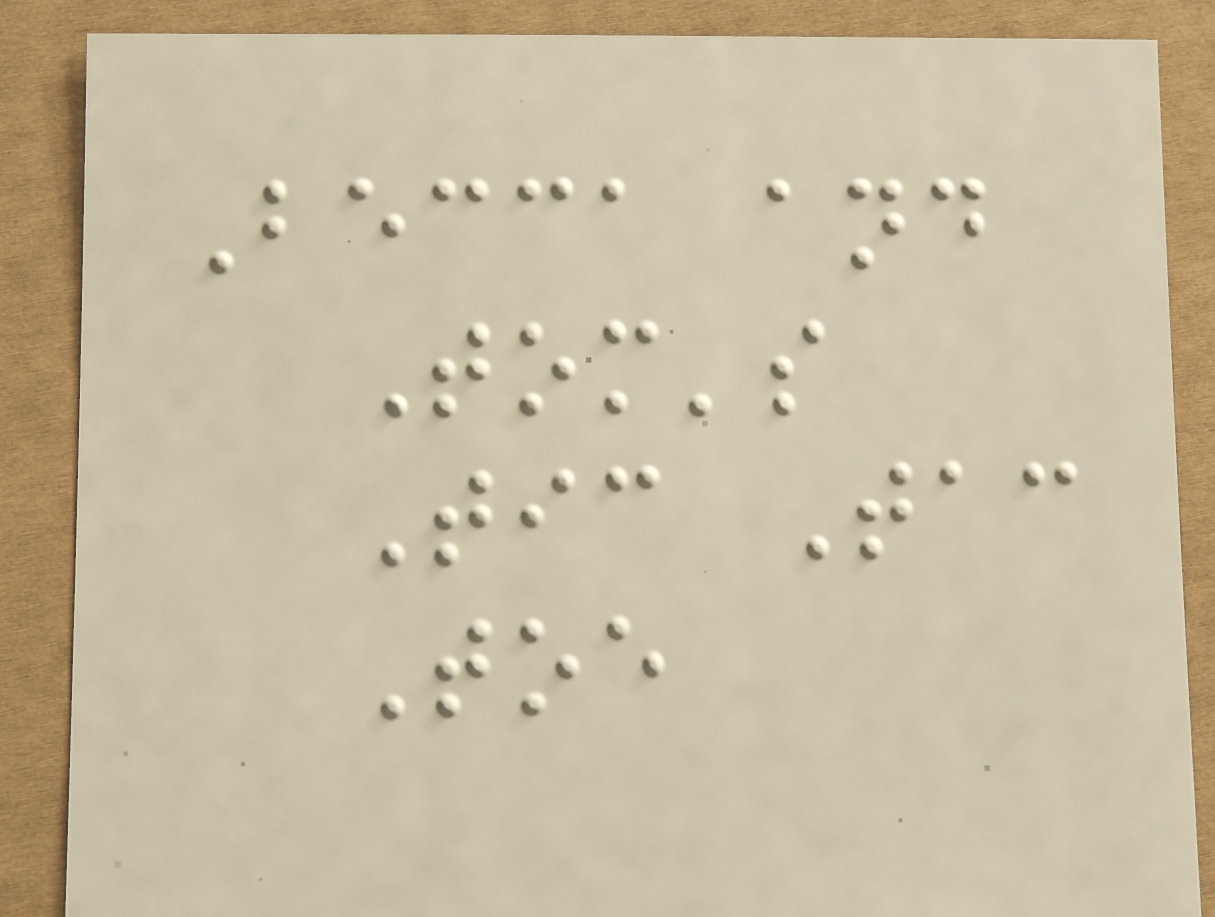Becca and
Tom's
Tic Tac
Toe
